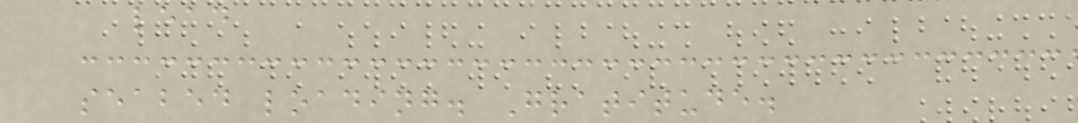lead
seabed loading. Gratitude.
